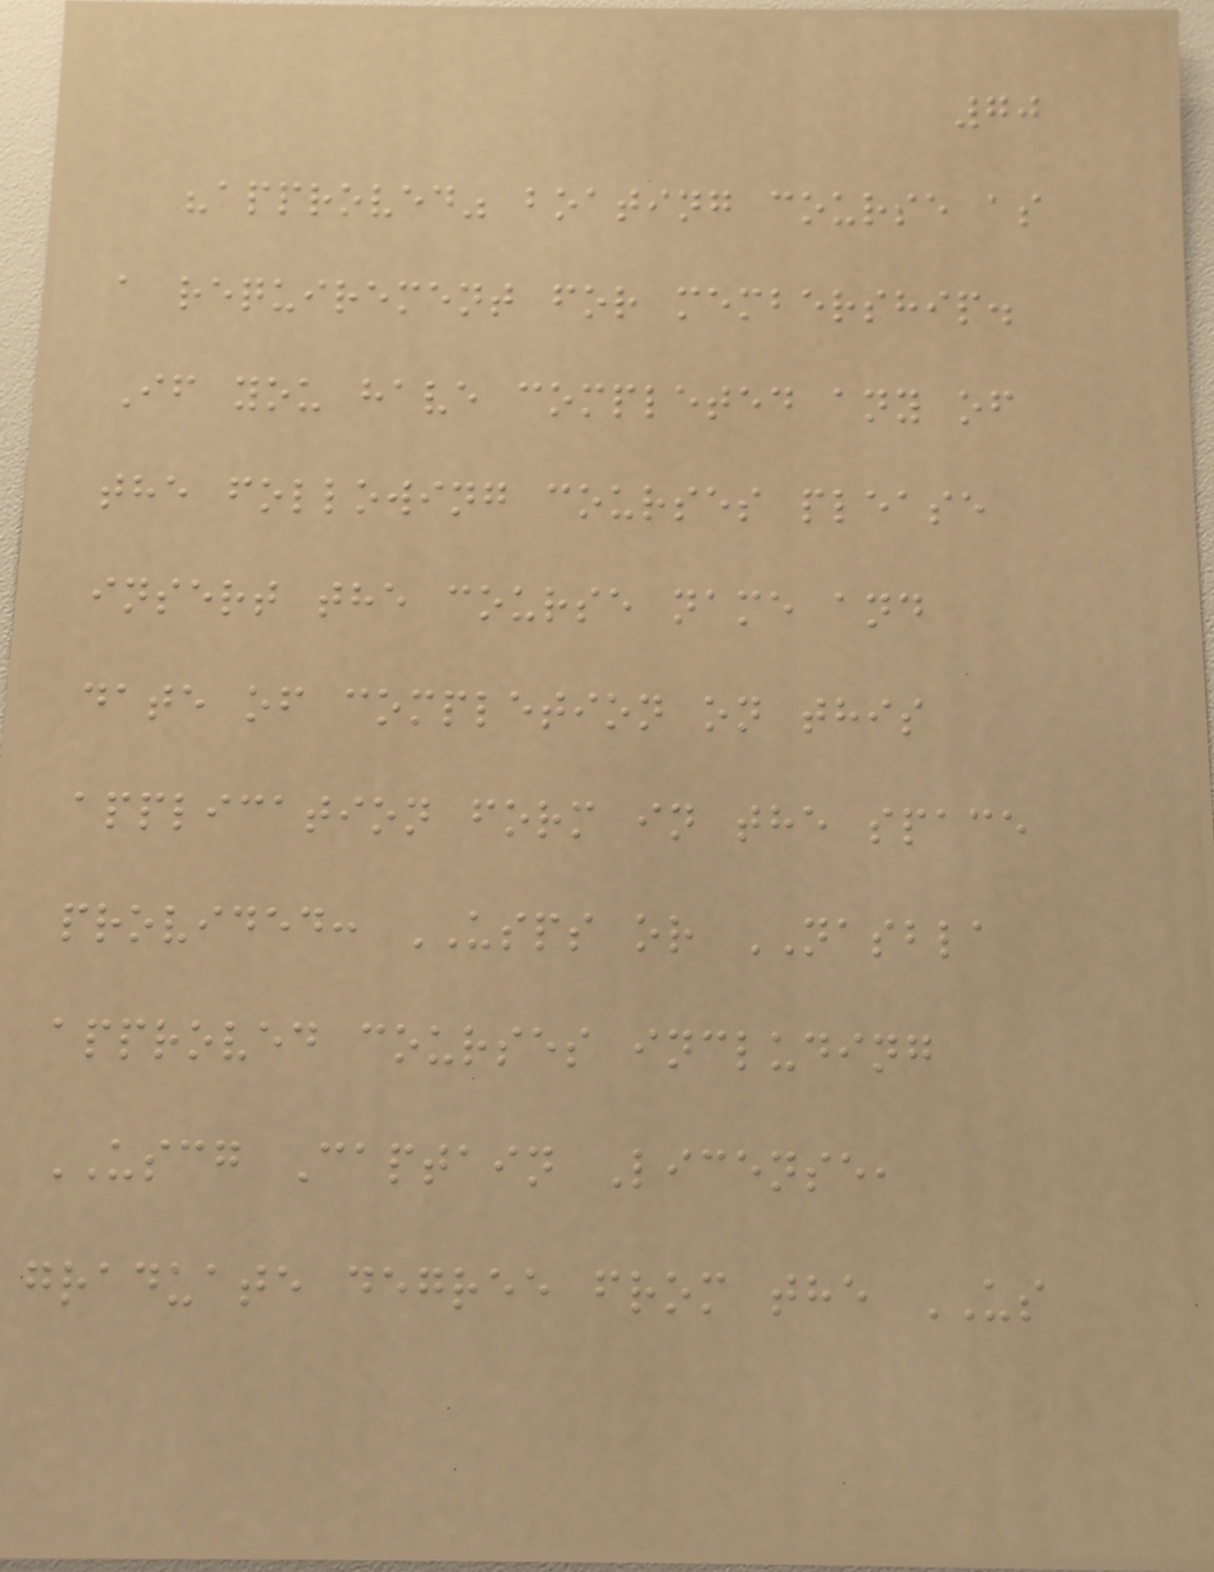70
"approved" boating course as
a requirement for membership.
If you have completed any of
the following courses please
insert the course name and
date of completion on this
application form in the space
provided: USPS or NASBLA
approved courses including
USCG Captain License,
graduate degree from the US
